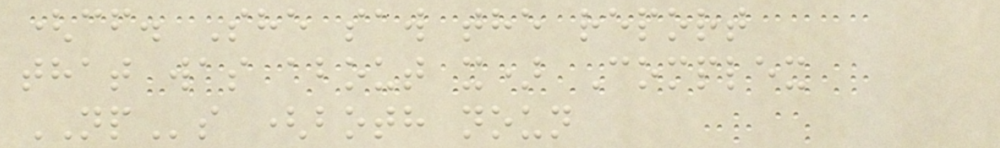(cf. She saw the report
that was about x) Complex
NPs (both noun
